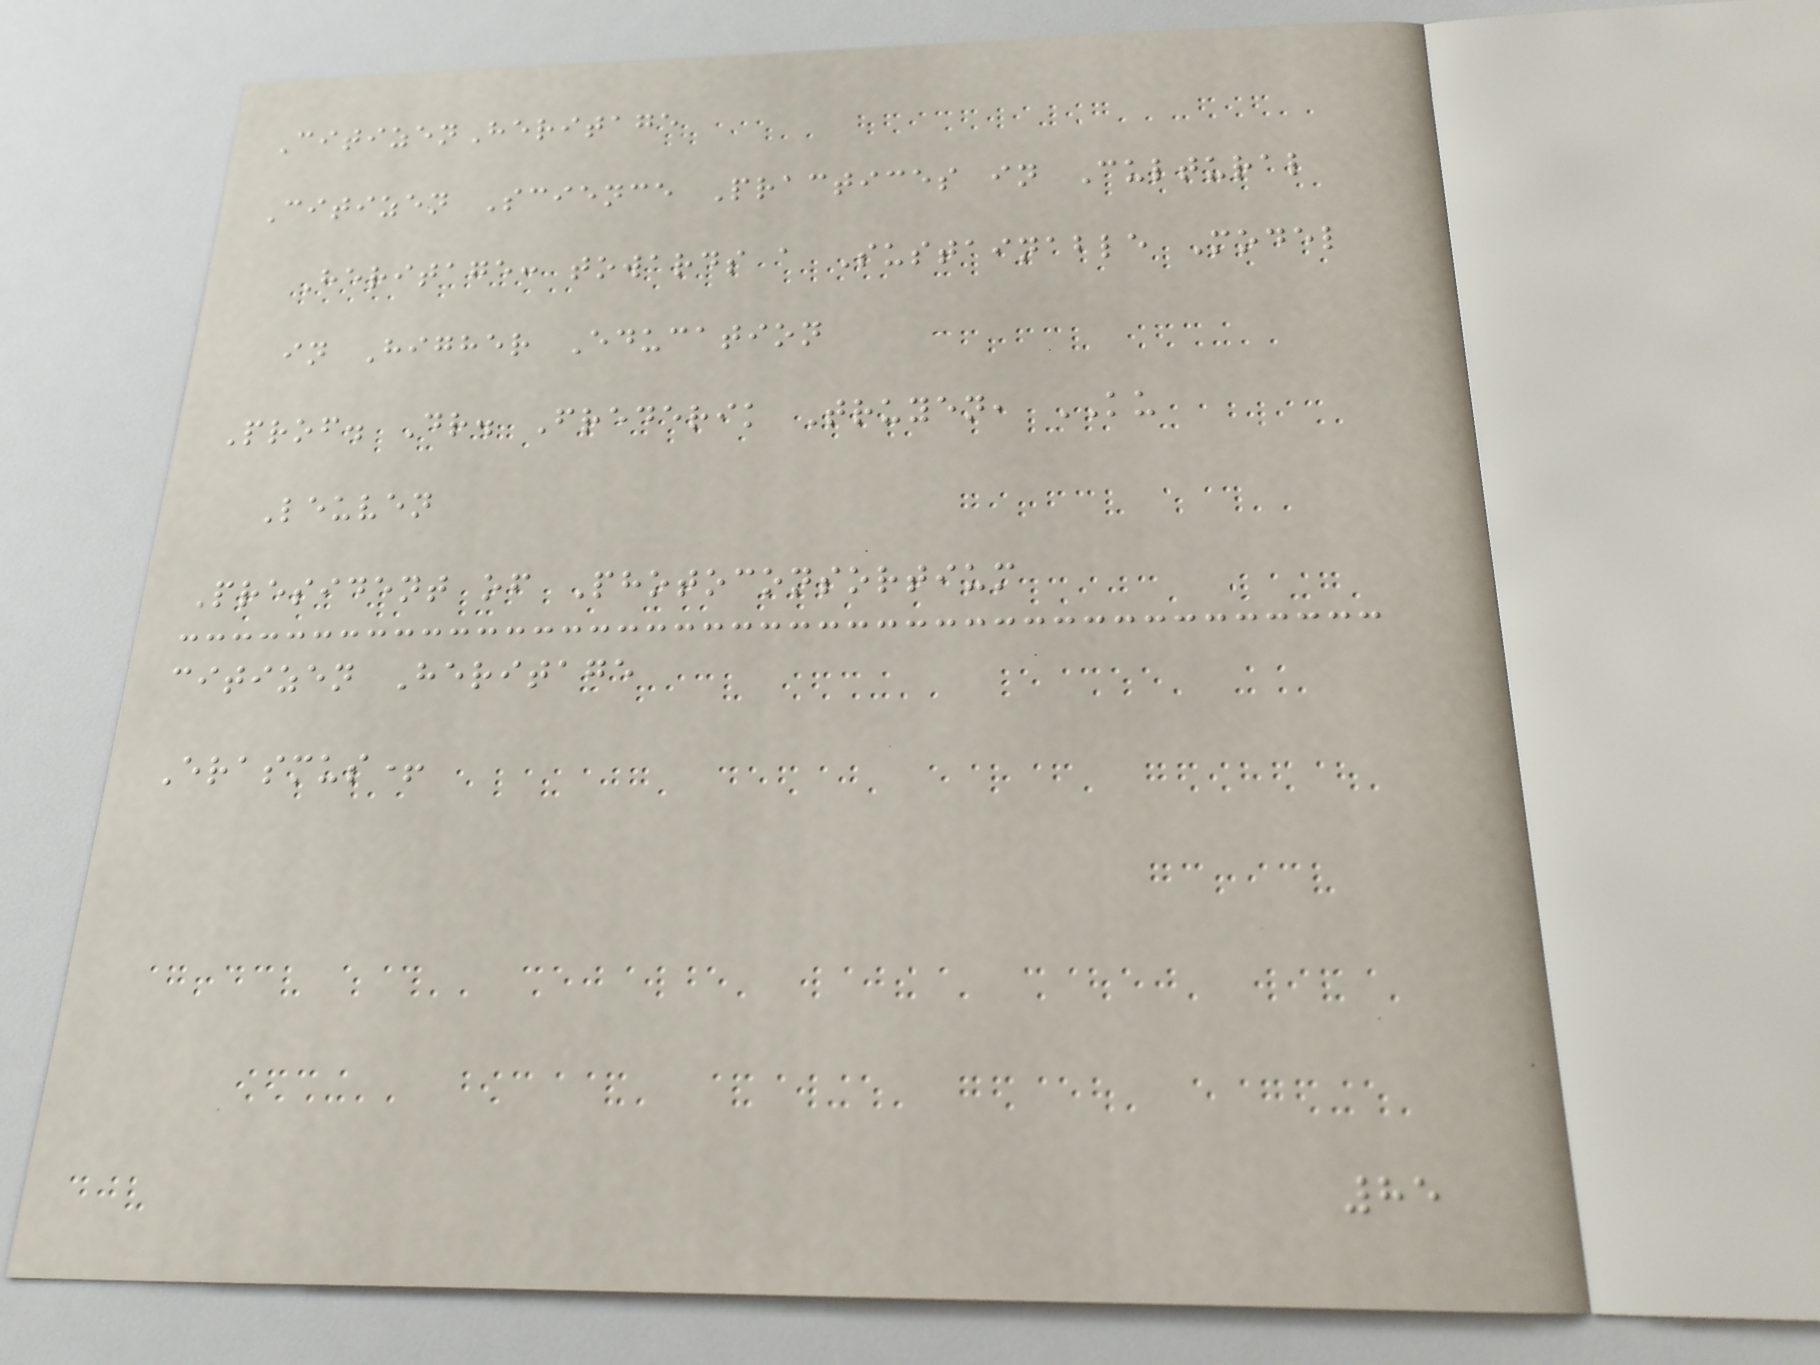CitizenHeritage
Citizen Science Practices in Cultural
Heritage: towards a Sustainable Model
in Higher Education
Prof. Dr. Frederik Truyen, KU
Leuven
President of Photoconsortium
citizen Heritage
Erasmus+
85
